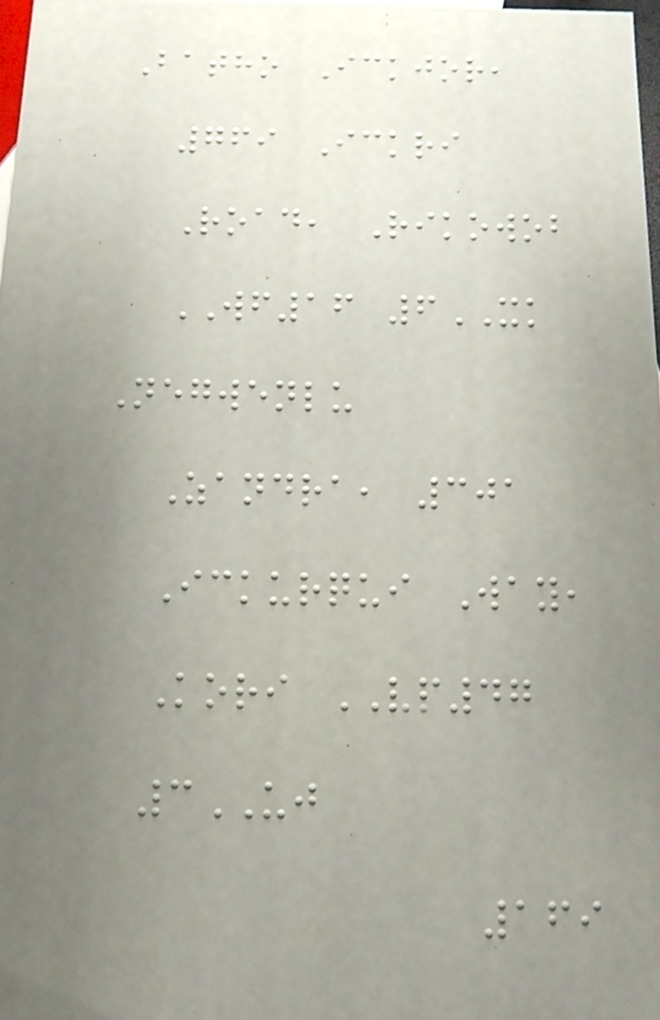Batho Ickjor,
769 Ickri
Road, Rikowob
WF16 6XK
Negwenlu
Zandra, 301
Ickurqui Way,
Kori VP47
3UJ
169
